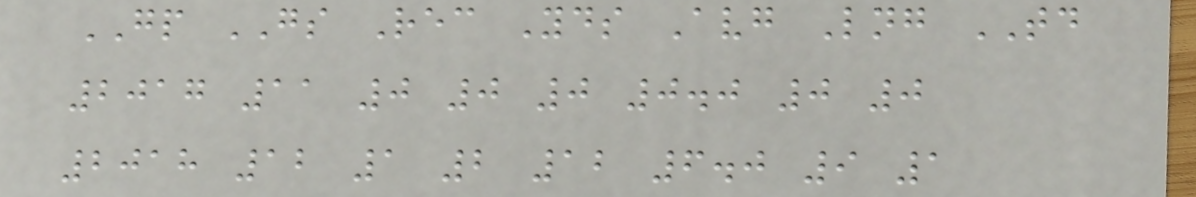GP GS Rec Yds Avg Lng TD
2017 11 0 0 0 0.0 0 0
2018 12 1 2 12 6.0 9 1
